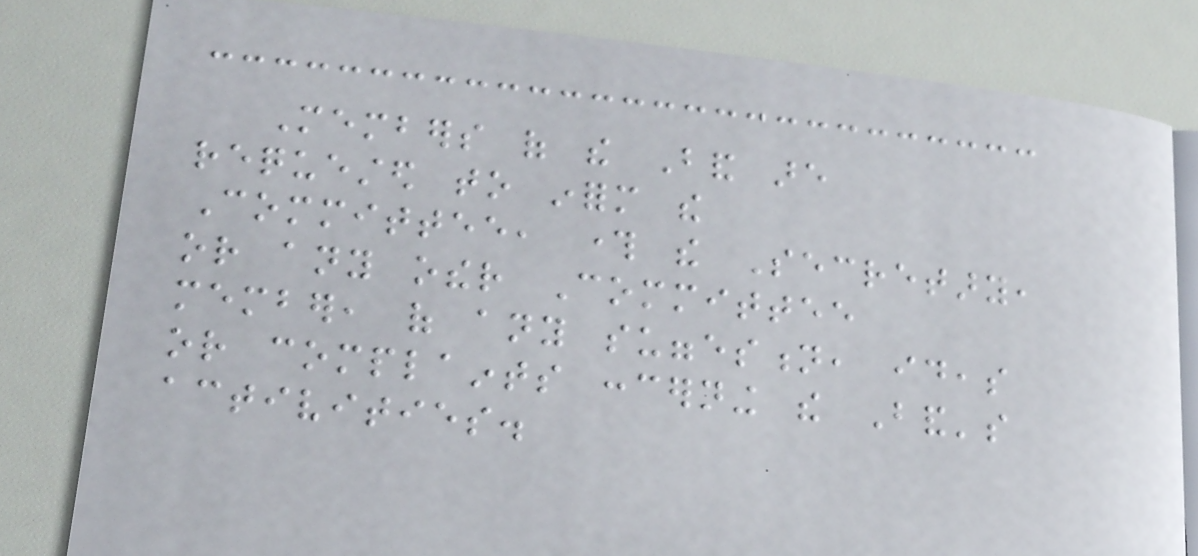Members of the Band are
requested to inform the
Committee, through the Secretary,
or any other Committee
member, of any suggestion, ideas
or complaints concerning the Band's
activities.
